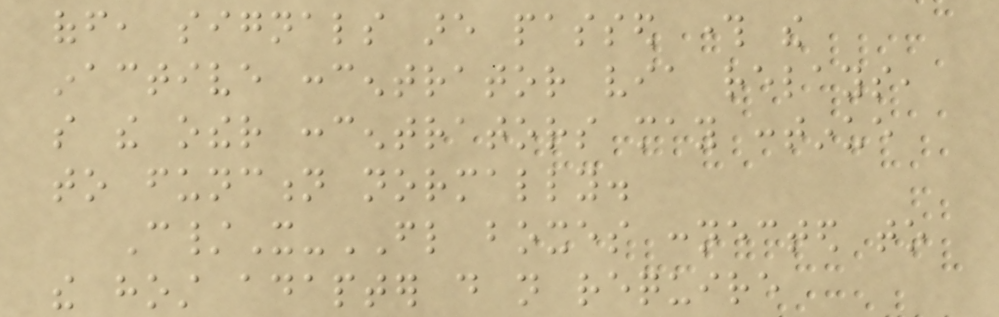off, signals are passed through the
inactive concentrator via relays,
so the other concentrators may continue
to function normally.
C/X-FL boxes connected to
the host adapter do not require
